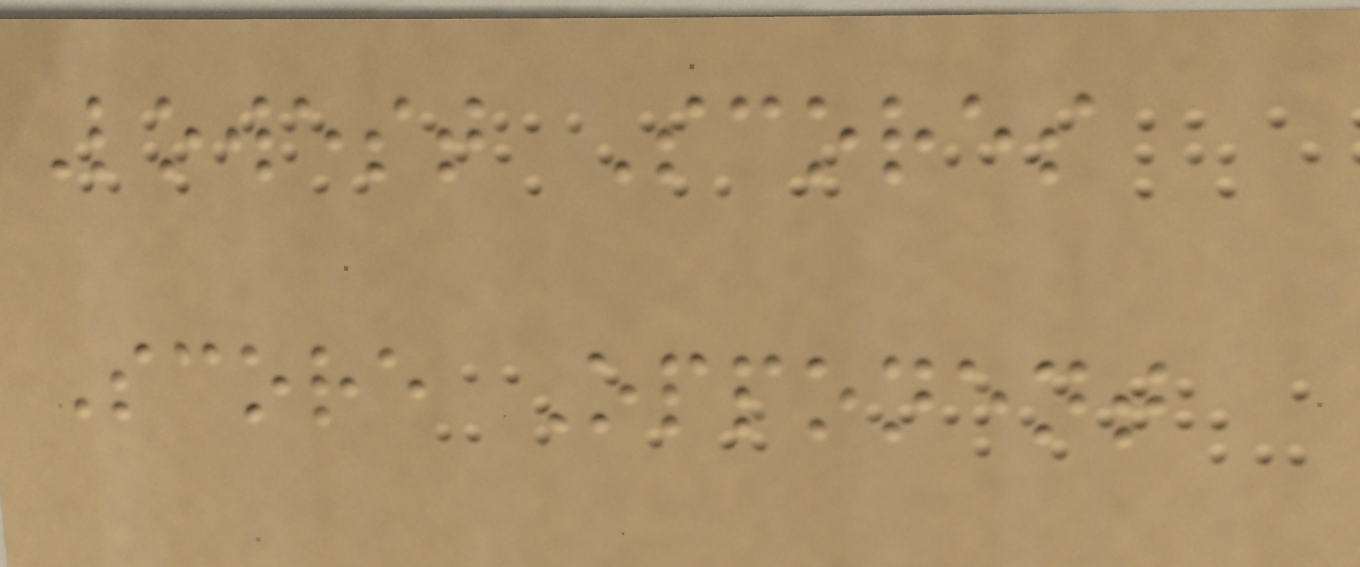Lowest Scores
Score Opponent
